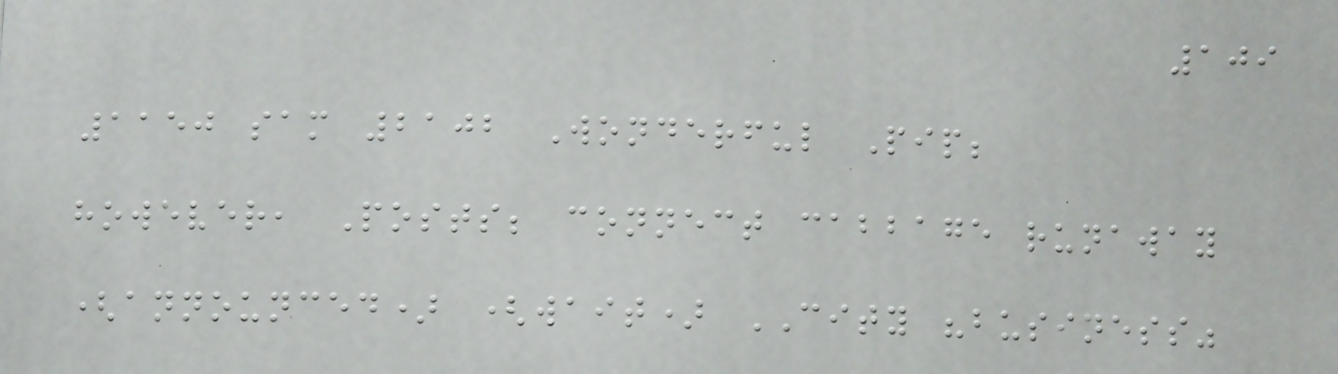109
1150 sam 2102 Wonderful Pip;
however, Posts; connect cabbage runaway
(announced) (wait) CITY "business"
